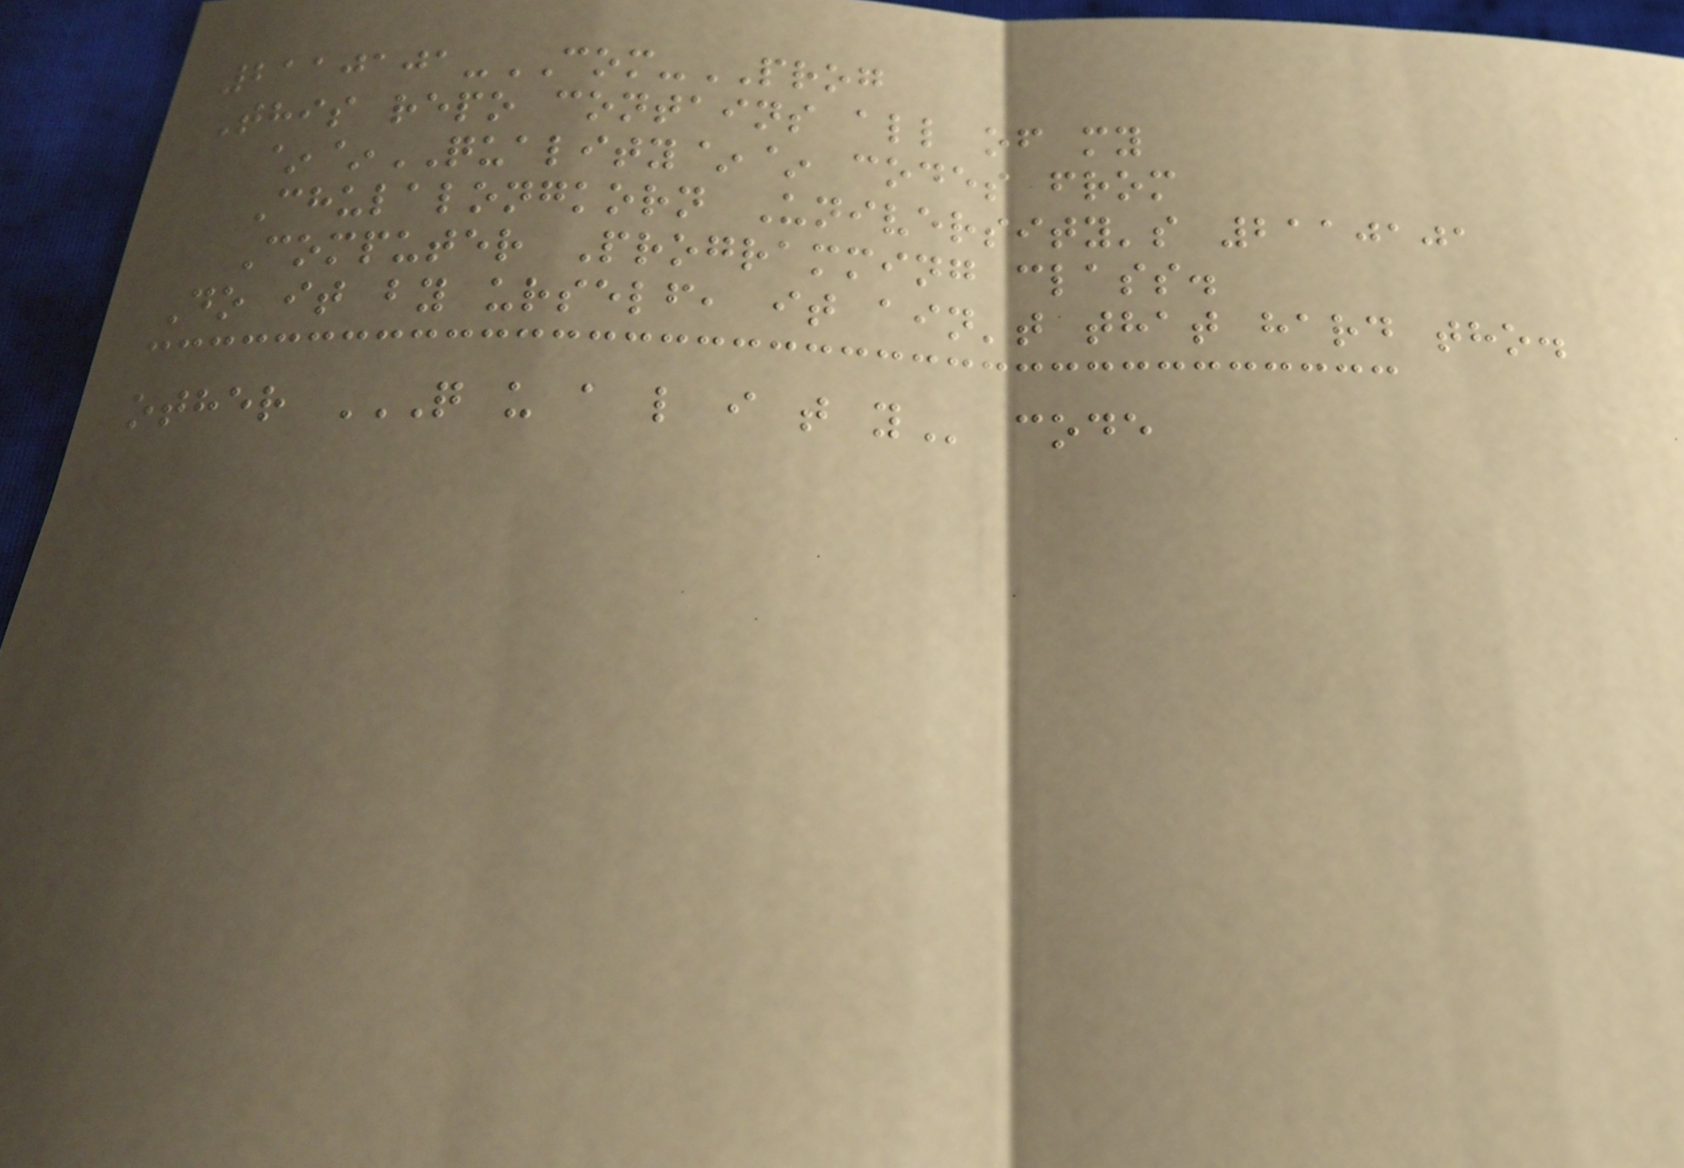2110101-COM-PROG
This repo contains all of my
~~QUALITY~~ codes from
Chulalongkorn University's 2110101
Computer Programming class.
Do it by urself, it ain't that hard tho.
other Q U A L I T Y code
